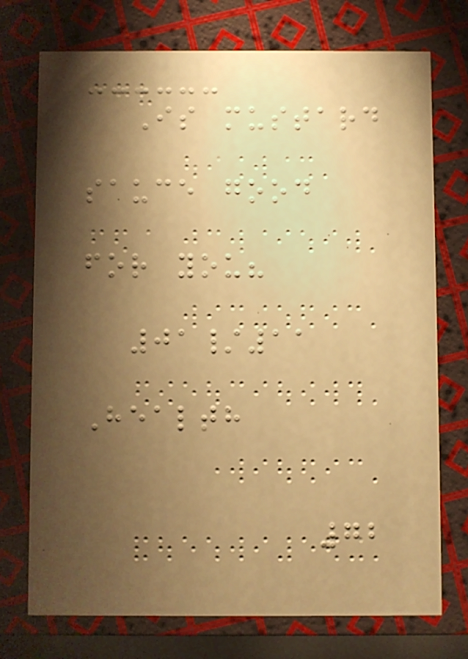Is mustard
sauce good
for you?
01/11
Health
72
